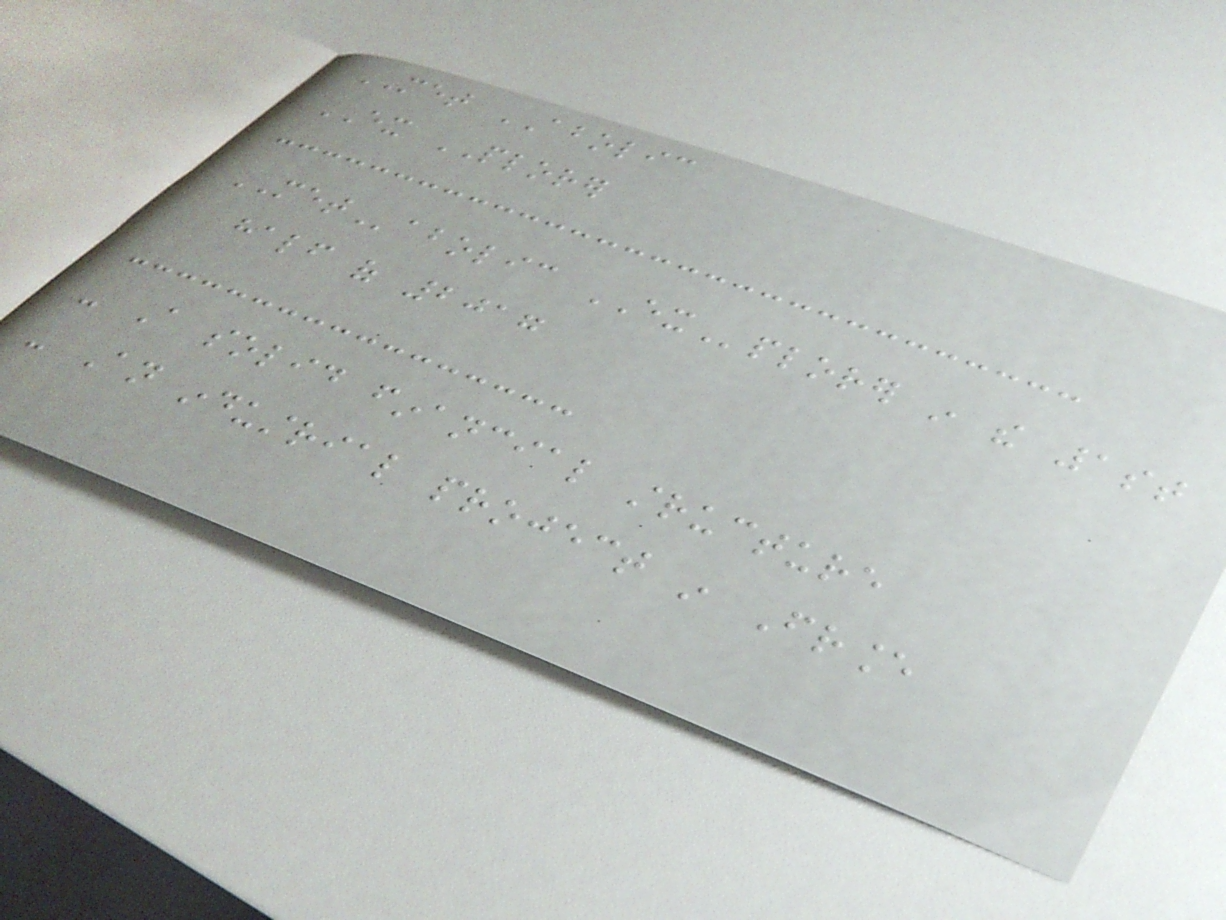MET ABOLIC
EX PLORER
METabolic EXplorer in the 1st
half of 2017
- A solid financial structure
- An industrial project in France
